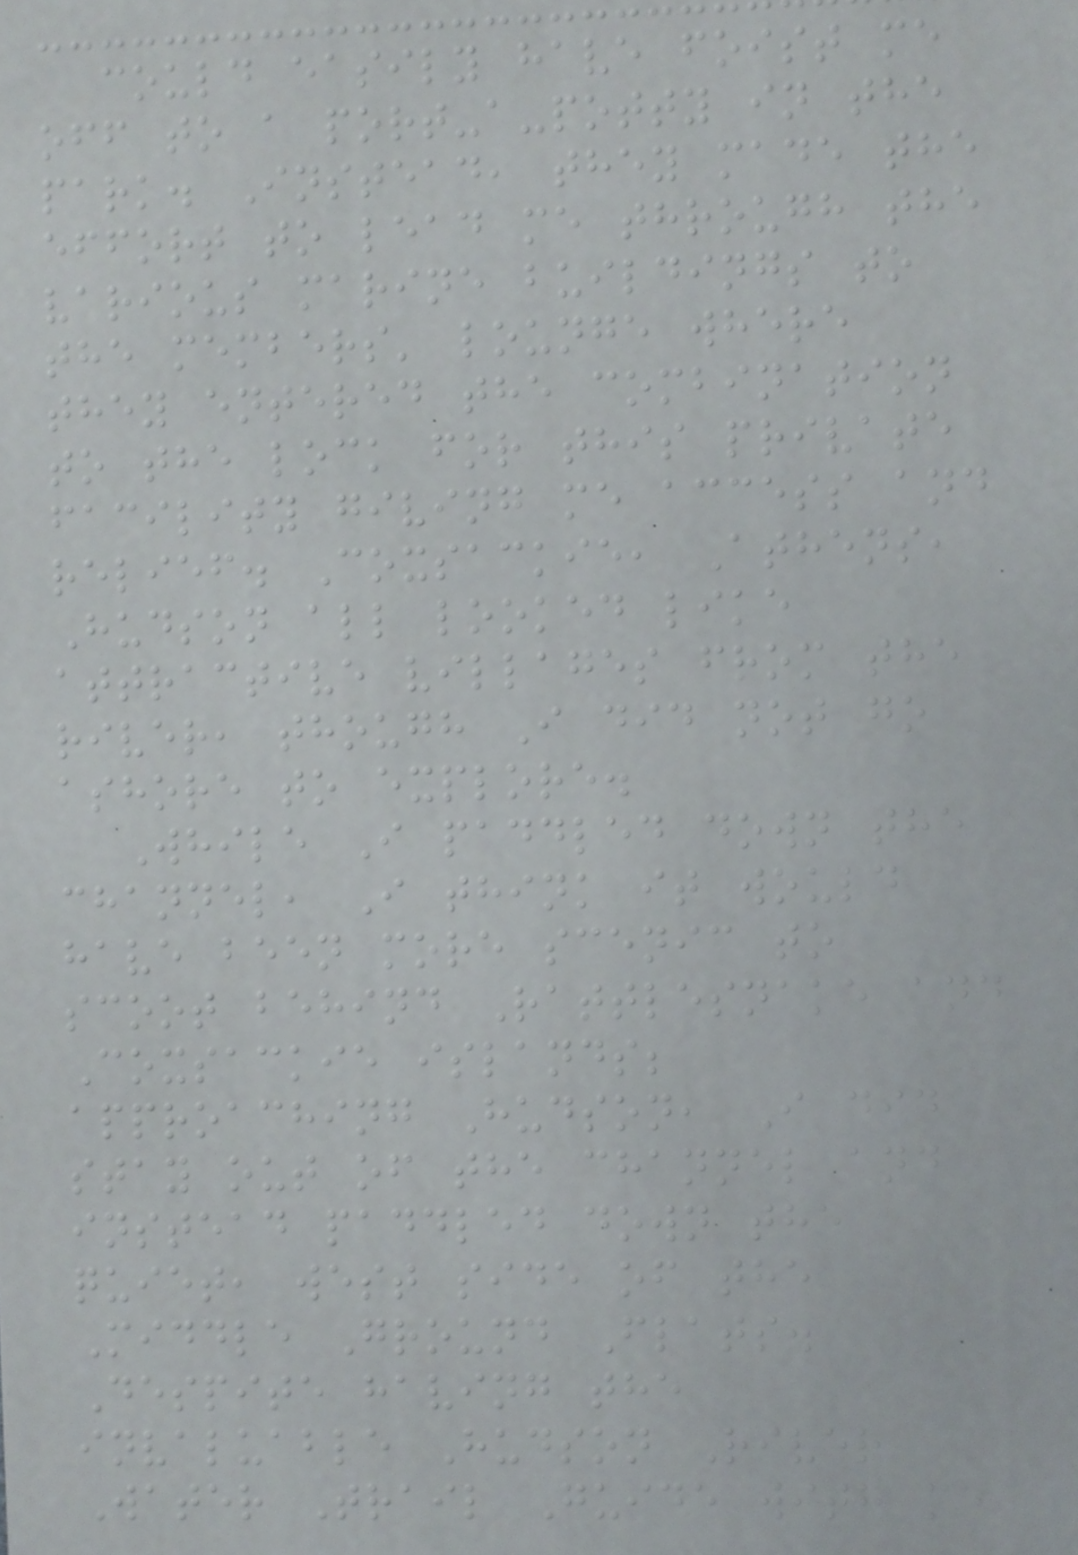could easily have foist me
off to a port-a-potty in the
park. Instead, they made the
effort to lead me through the
various marine buildings to
the members' lounge where
they entered the combination
to the lock for this private
facility giving me access and
relief. Coxsackie, Athens,
Hudson all looked like
attractive villages from the
river, though I did not go
ashore to explore.
While I paddled down the
channel, I think it would
have been more scenic to
scoot behind Rattlesnake and
Coxsackie islands;
approaching Hudson, I did
stay out of the channel and
instead paddled down the
quiet, west side of the
Middle Ground Flats.
Despite having the
invaluable Hudson River
Water Trail Guide with me
